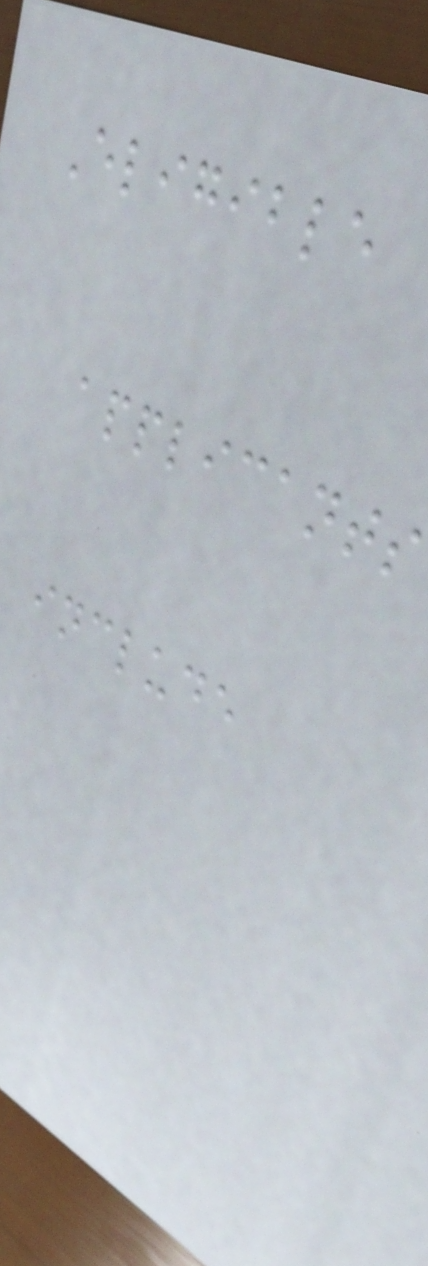Eligible
applicants
include
